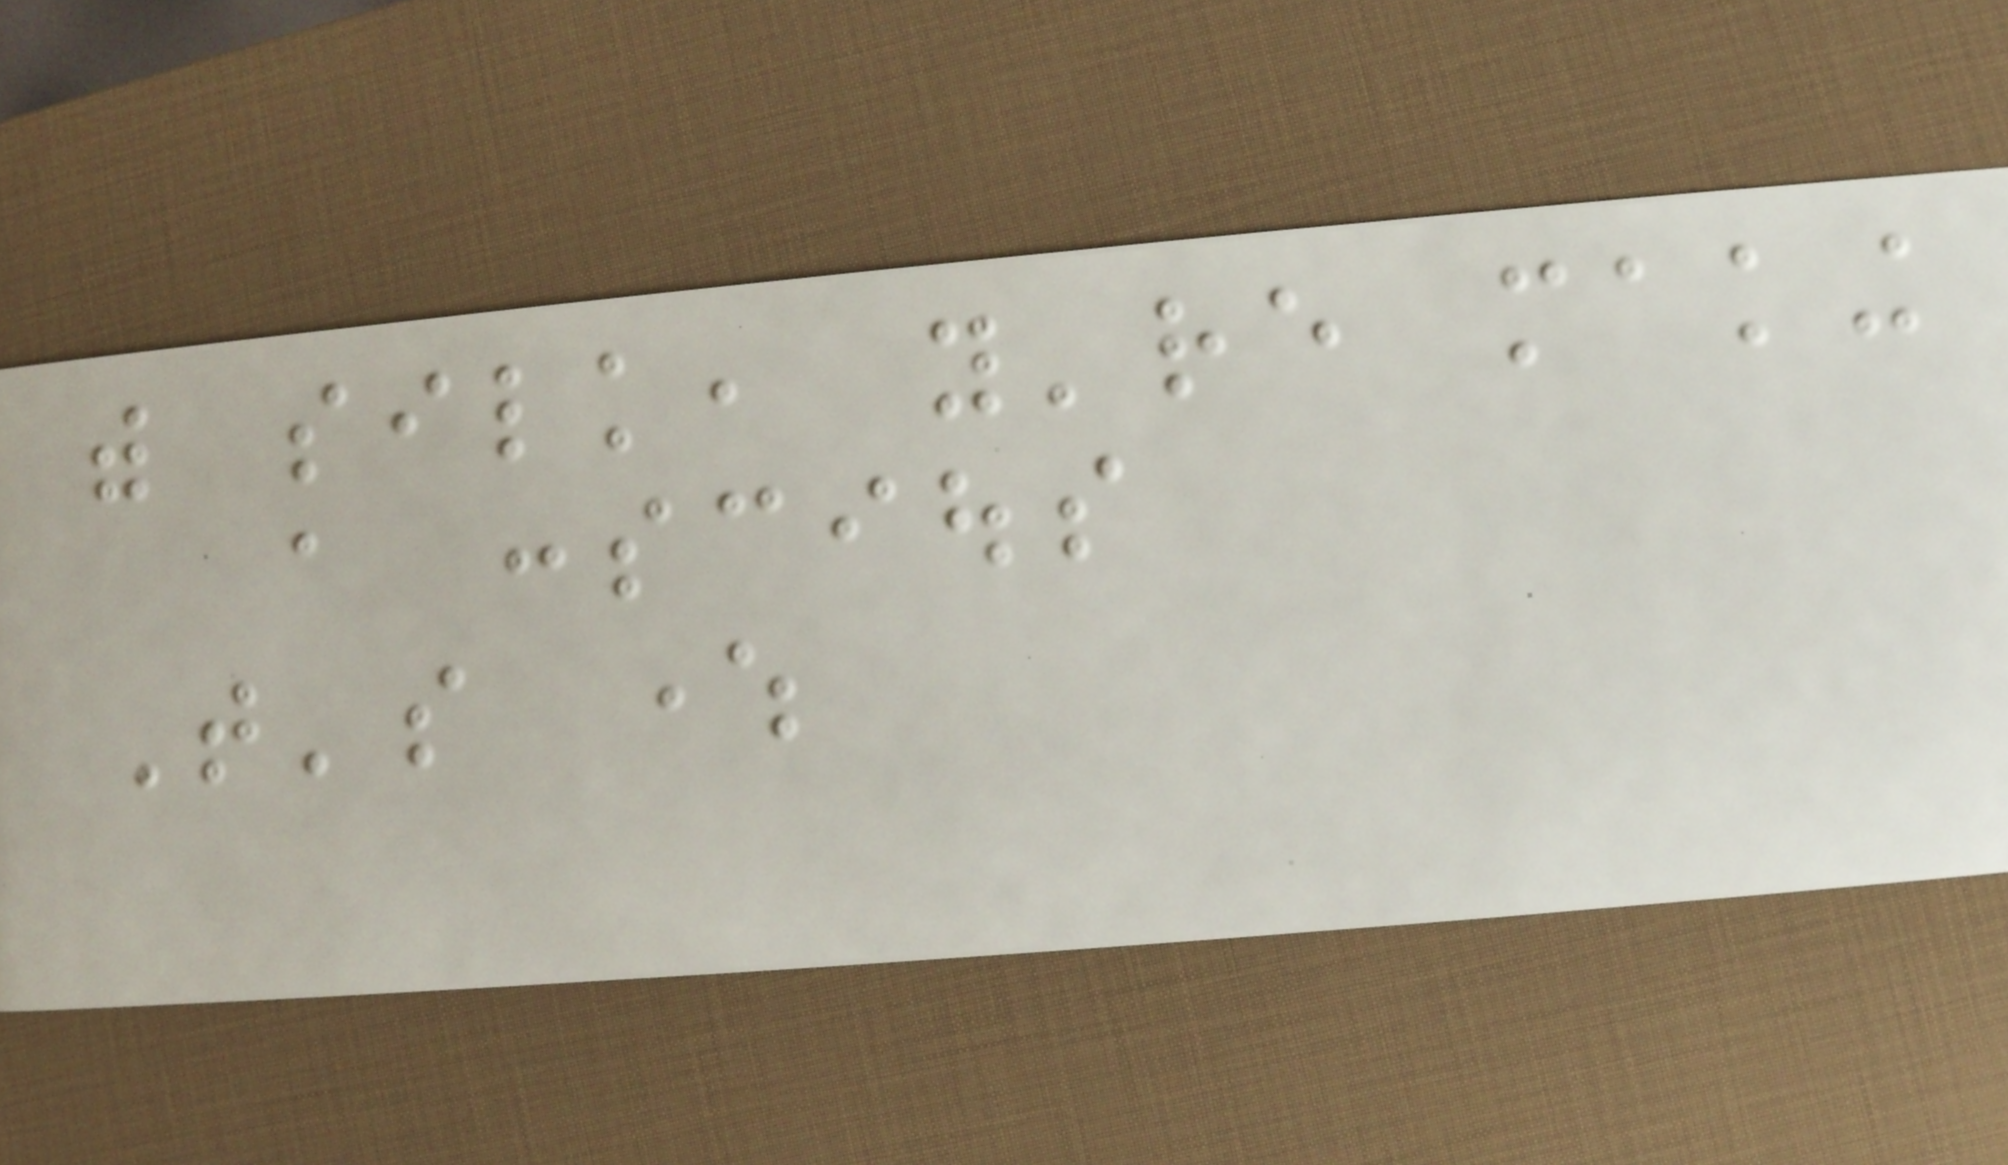with silk, you're making
a conscious
That's where
